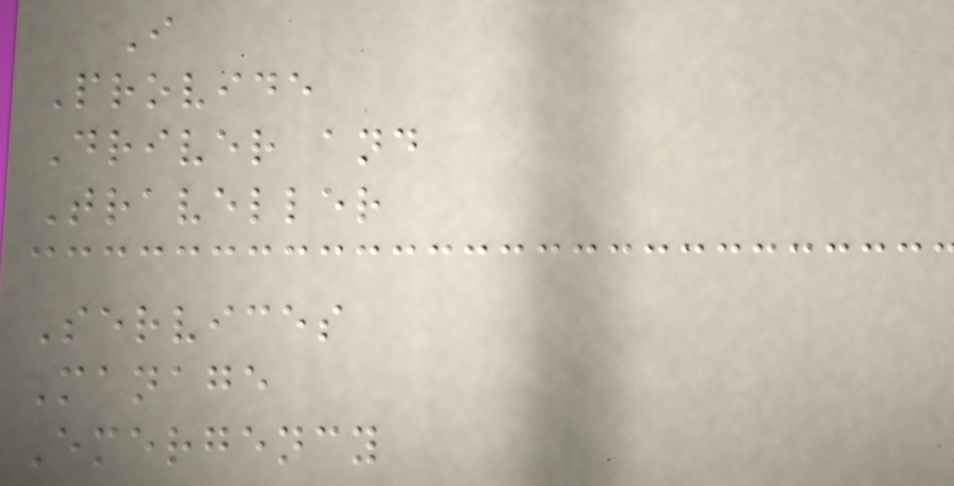I
Provide
Driver and
Traveller
Services
Manage
Emergency
